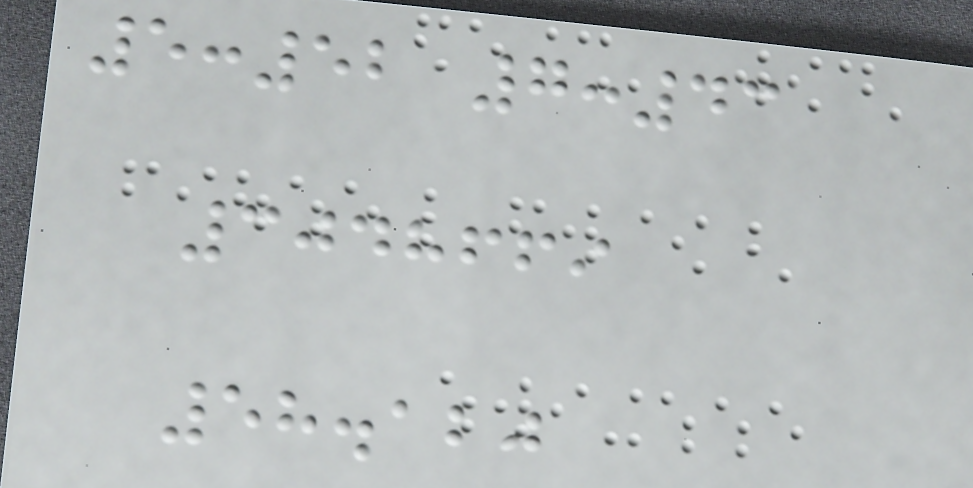5:52 7:43
3048669
58.120
